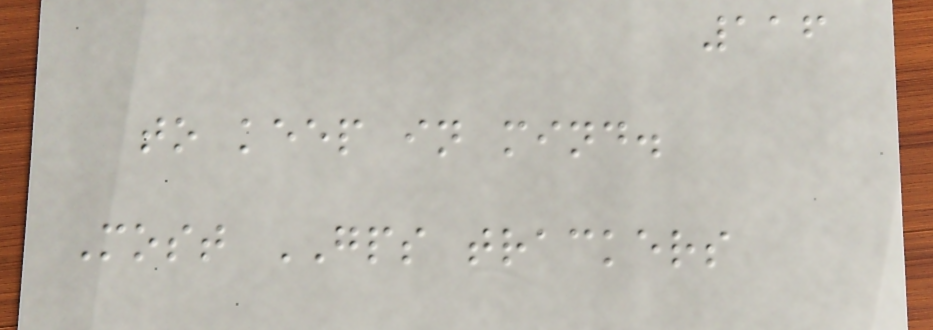116
to keep in mind.
Most GPS trackers
